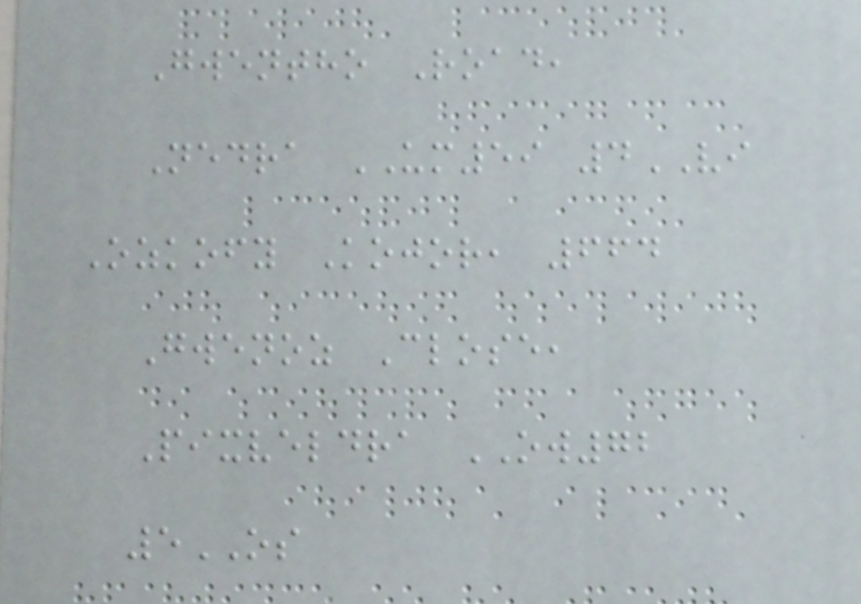Gwentho Road,
Nedra UM59 4VI
Ozkofy Kojor, 664
Gwenoz Close,
Pixveldra OW72
5OS
